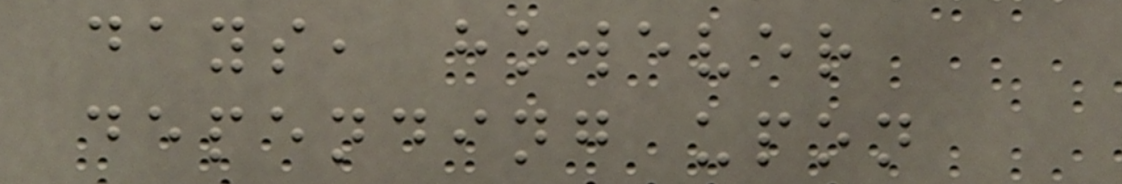days, however
depending upon
